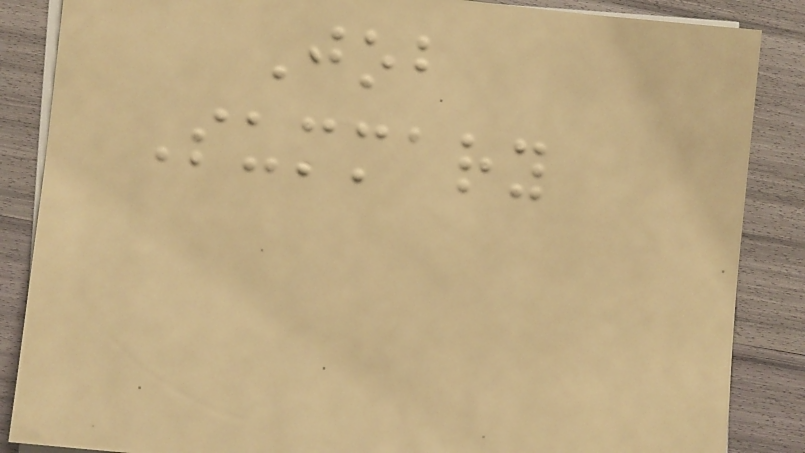Job
Summary
